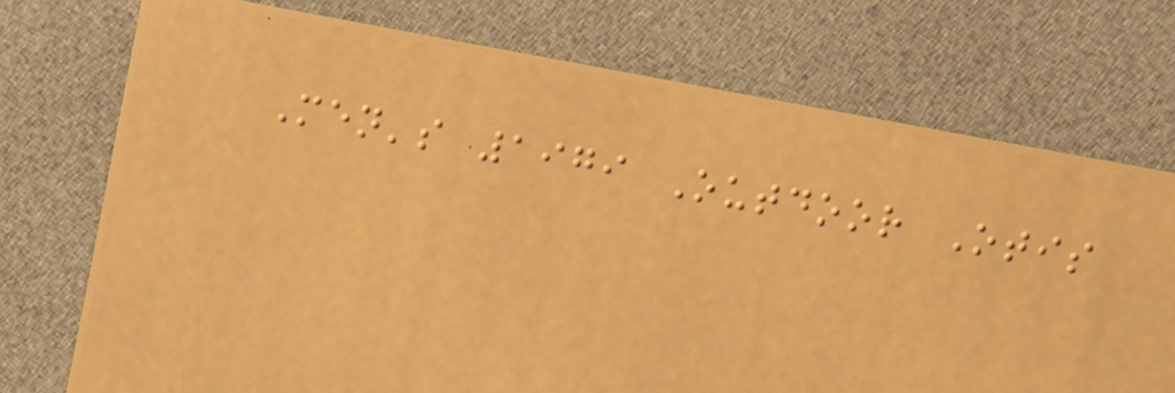Men's 1979 Outdoor Otis
